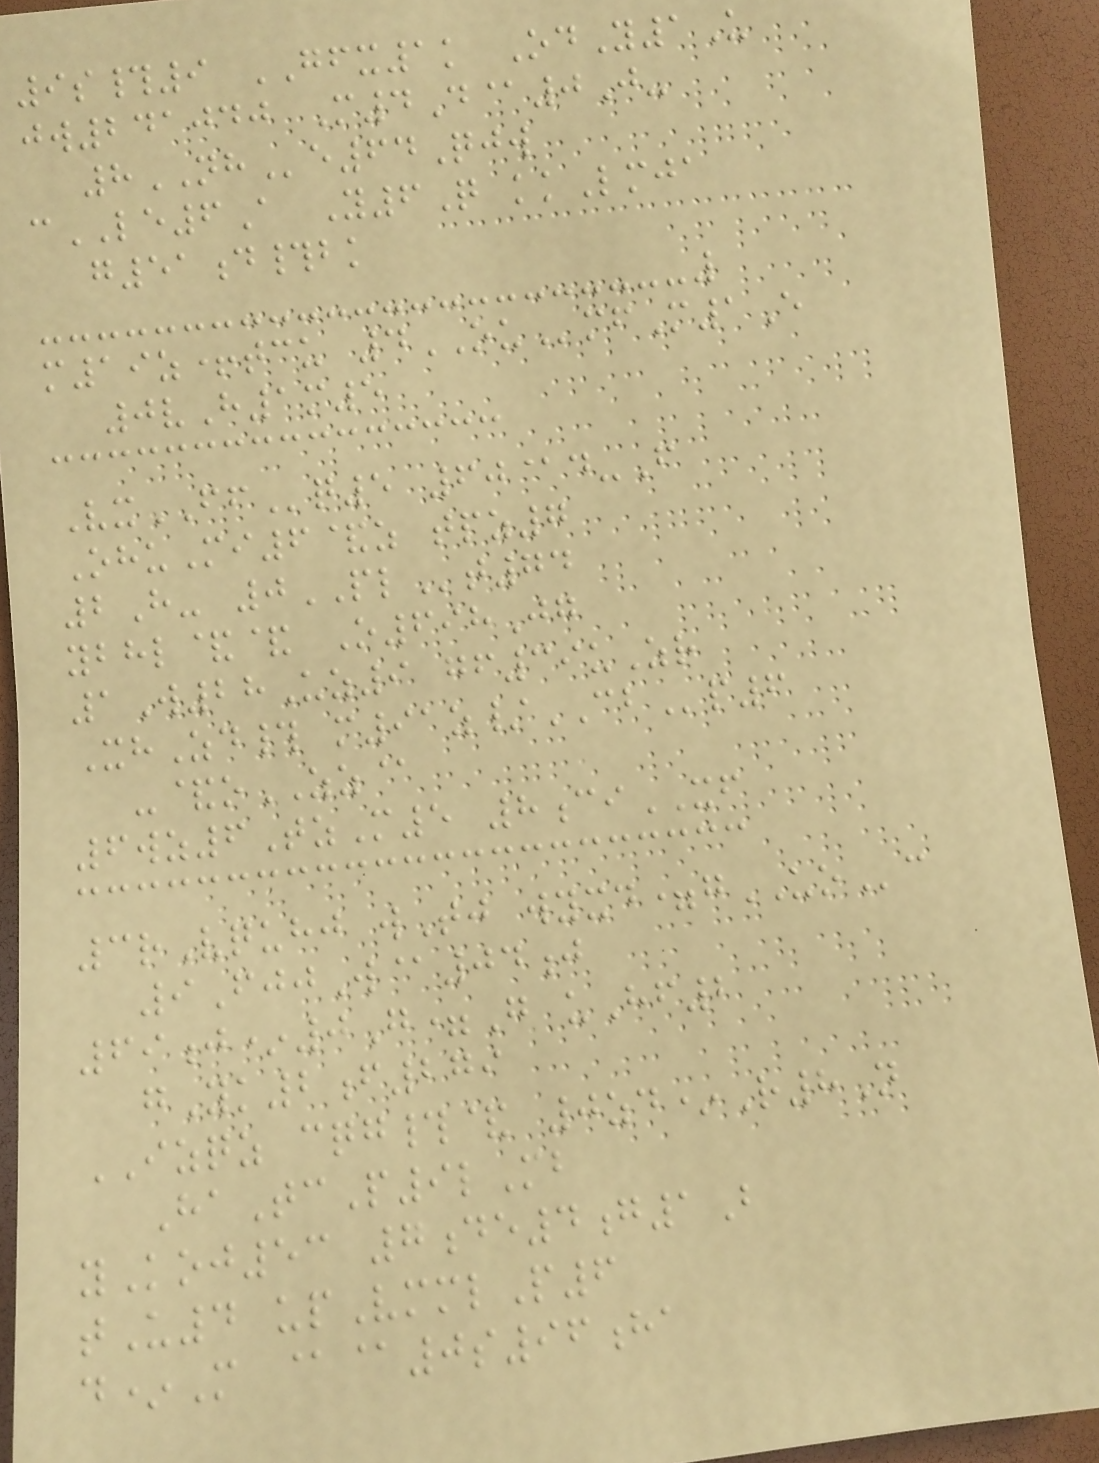9s#9 GFX1k OdY1U
jw241040 M4D@0J-
8NHe64Qjw
cLE6A Y6Q kkLmja
g51d#bk
m19z+tcu 4OUmfM1E
0vH1m5
VxFFq5 60@d-F
OhuMi6&z tpz7
2H- 0PLt74
ybhl&& O698Jg
1W28Uz9 gf39uZr
XhZd# m91z/CBp6
-&oZZ@
6wz6TzM5 8ciXF
3rVquhj wTj wyxd=gUOc
9FjjW@04j
69j*0G=G uHf2
gYk2f279
IZQZ cqg#& 0zd*R8N
HaTcP9lMb
yKoj53 7de4g1B
tU4 upVmmlP6
d*M @@0s96ha
